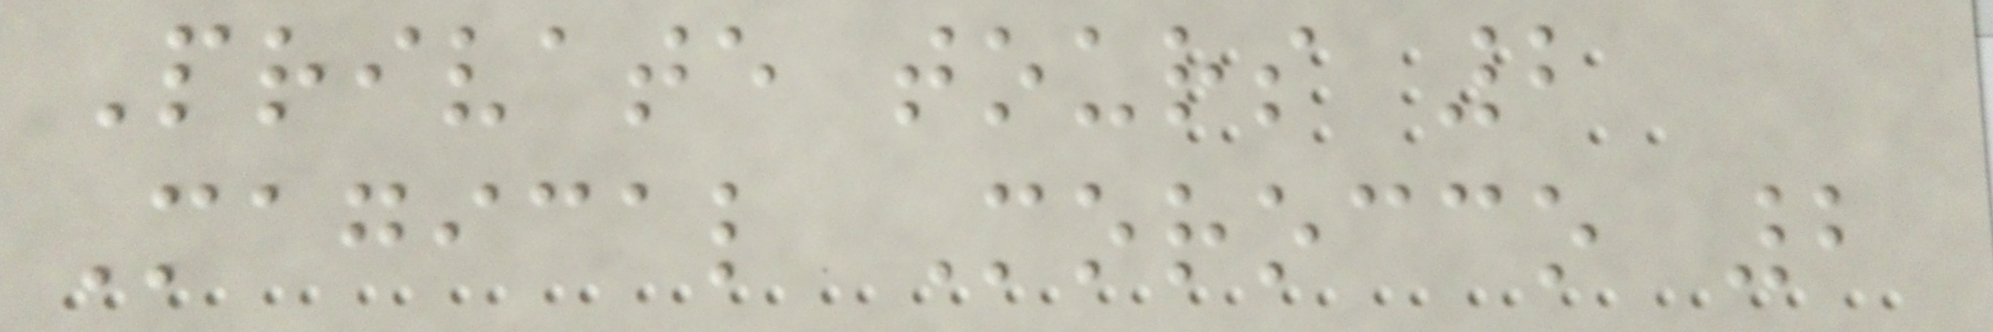Private tours 2
Magical Morocco 2
